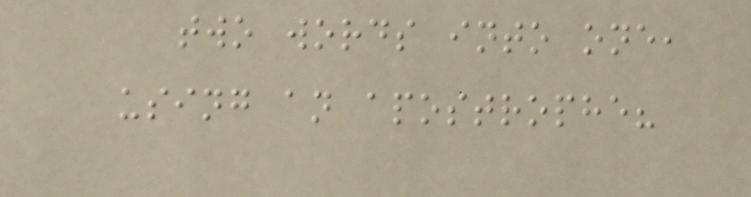two words into one,
using an apostrophe?
